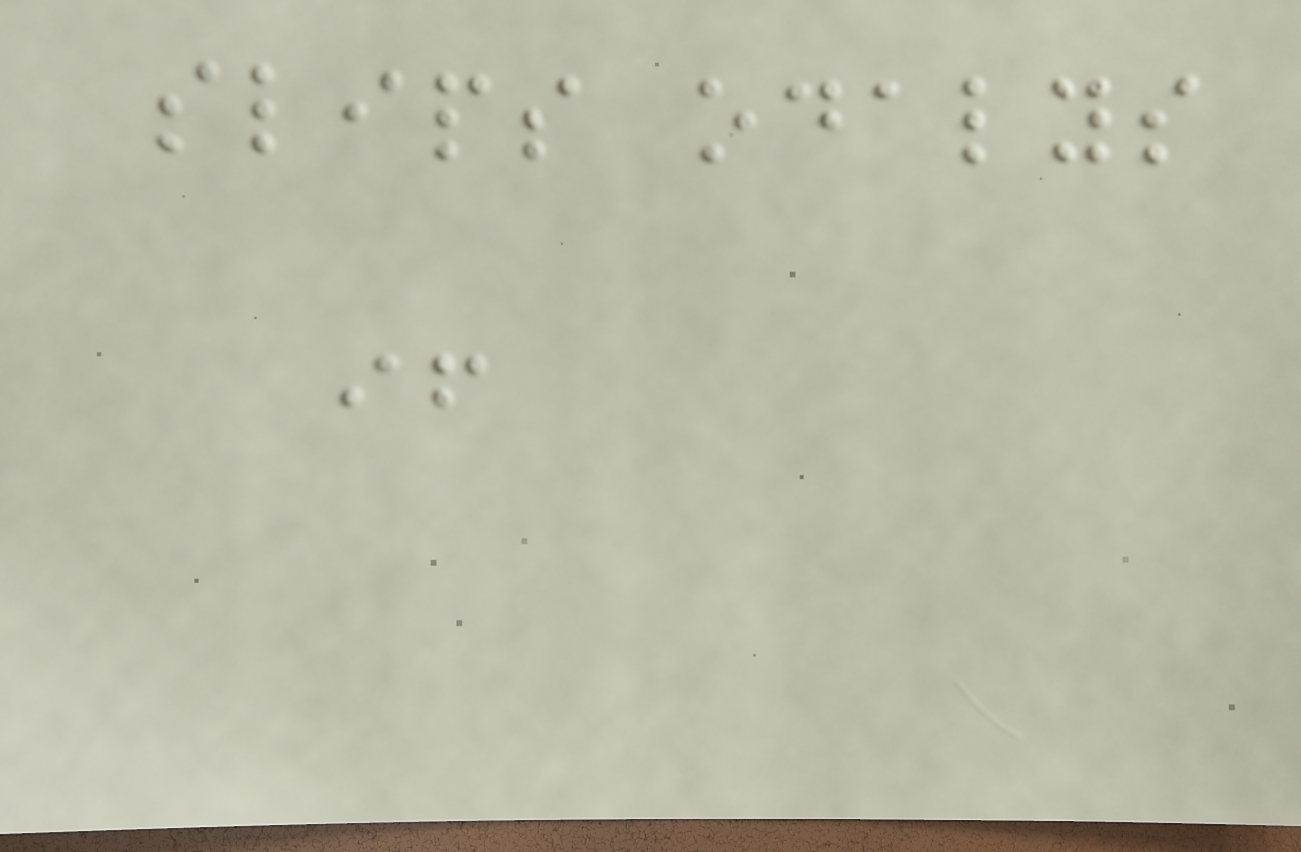slips odalys
if
